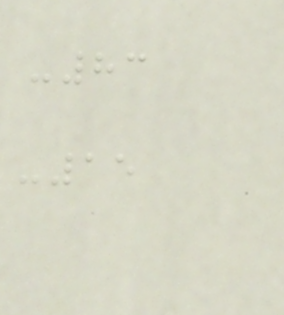-83
-15
